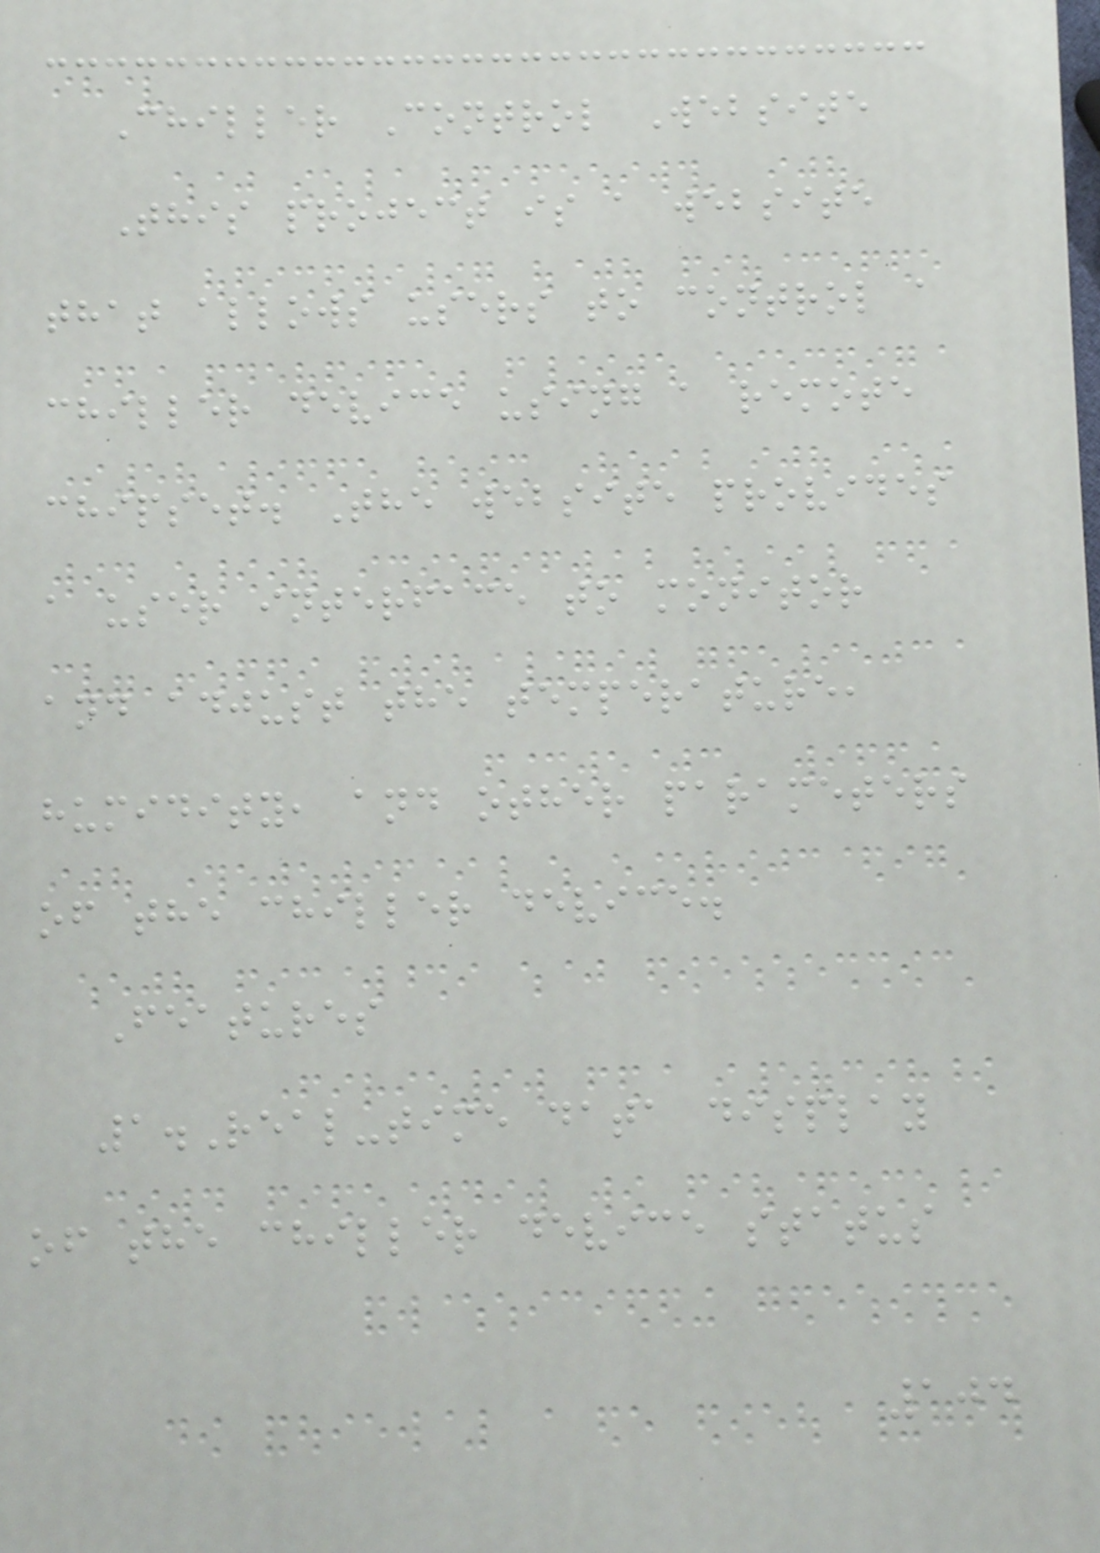Chiller Control Website
This project is a website
that allows users to control a
chiller device using a remote
chipset. The website provides
a user interface to monitor
and adjust the temperature,
humidity, and other parameters
of the chiller device.
Features
1.Real-time data display
of the chiller device status
104
